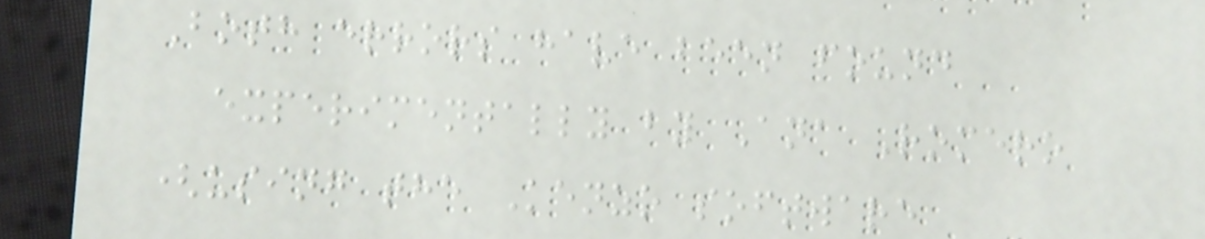Both errors have been found
experimentally by Ana Romero
(using the Kenzo software
